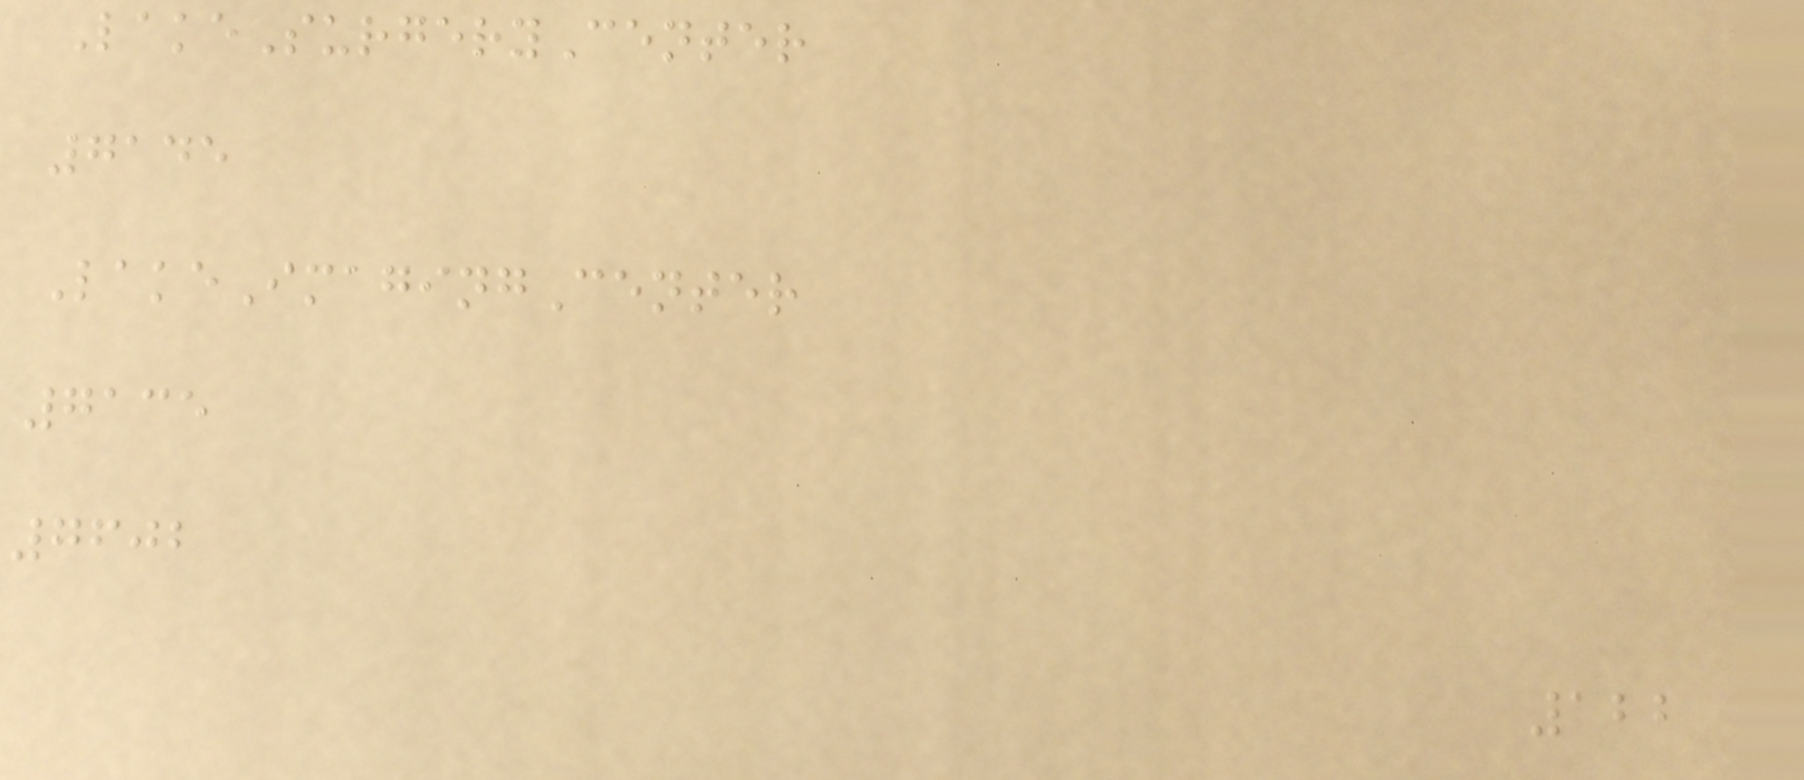LakeSurgeryCenter
7145
LakeImagingCenter
7135
7602
122
